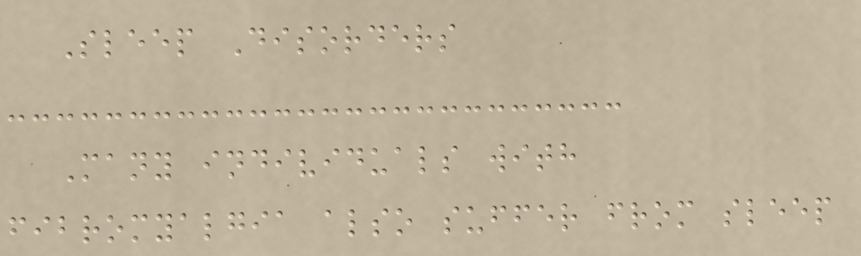Sleep Disorders
Many individuals with
fibromyalgia also suffer from sleep
